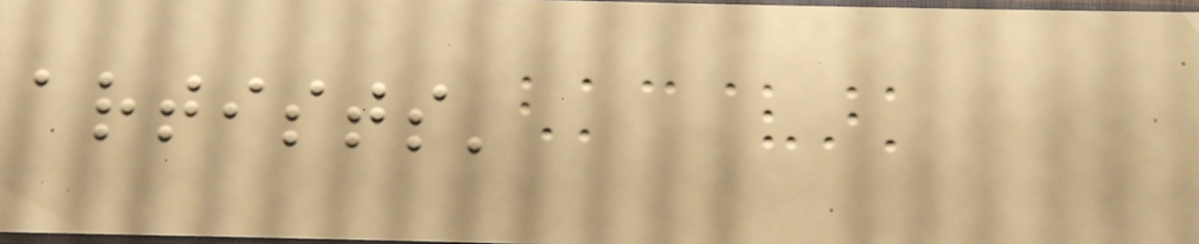artists'
